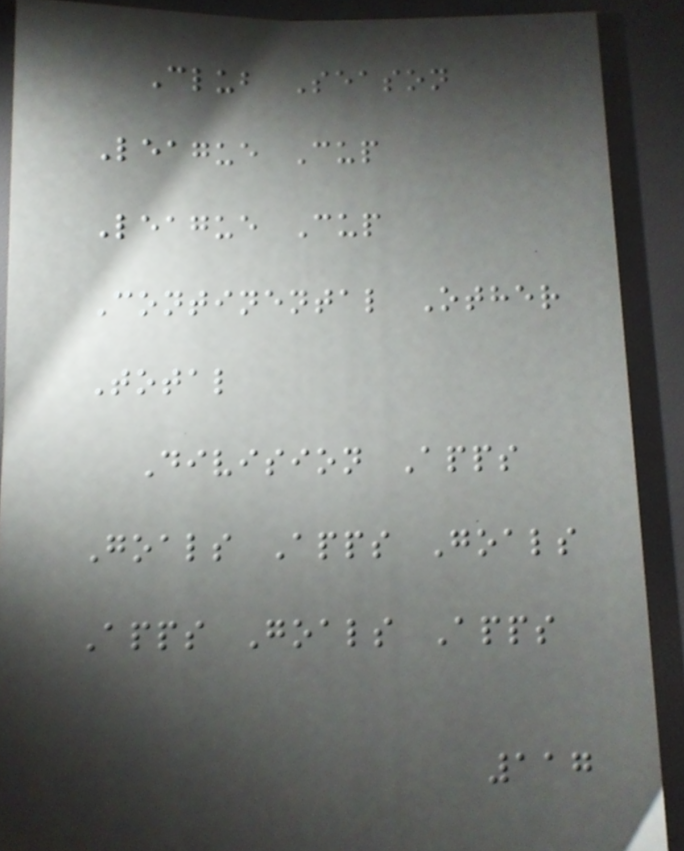Club Season
League Cup
League Cup
Continental Other
Total
Division Apps
Goals Apps Goals
Apps Goals Apps
117
